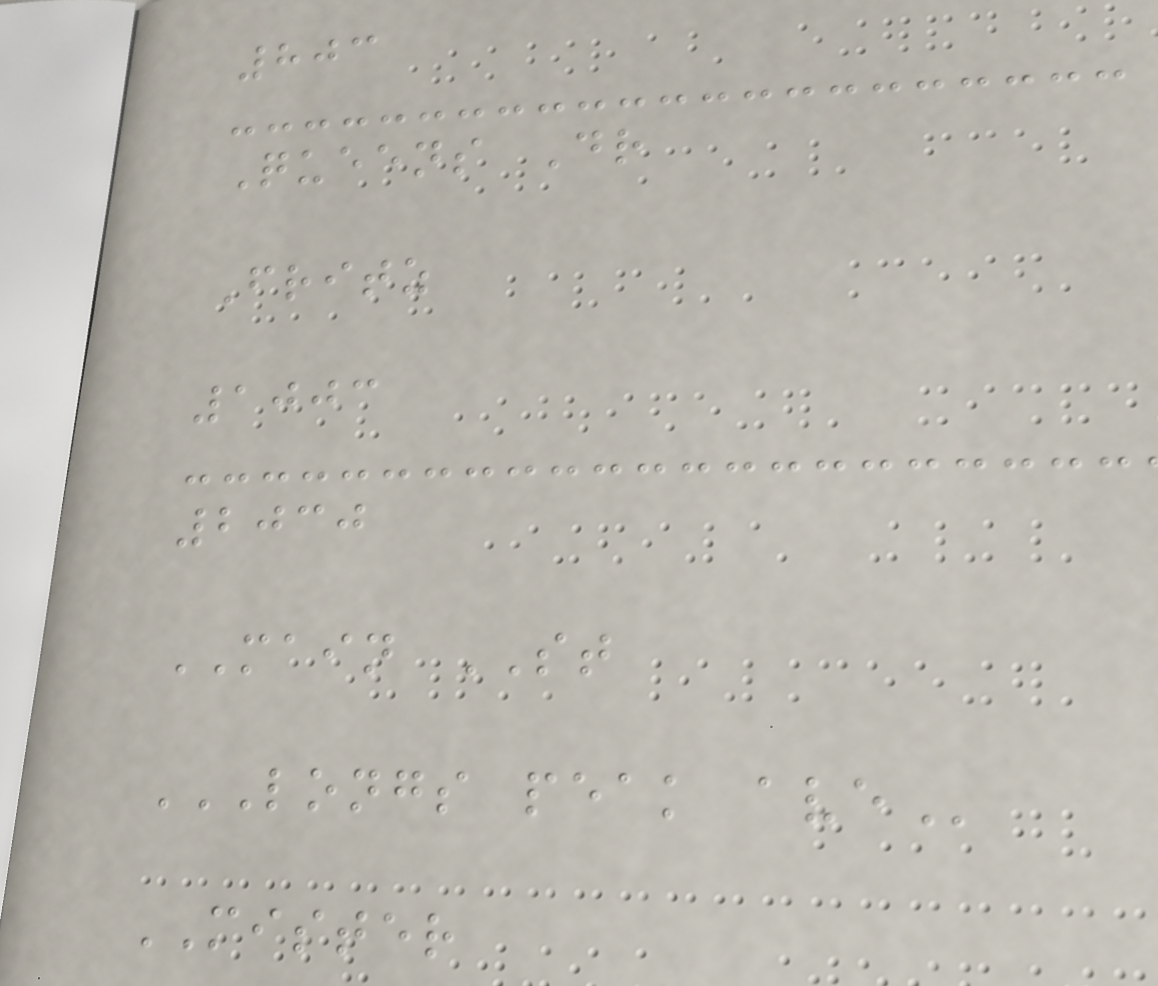803
Queens Dr
Fritz
1003
2030
MAIN ST
LONGS PEAK AVE
MISTER
